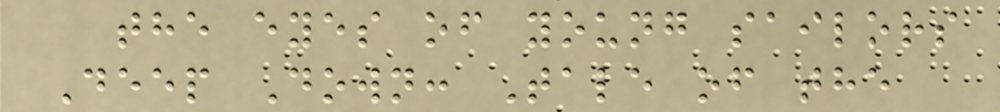the eyes of young sailors
Deep Down: Tale of the
